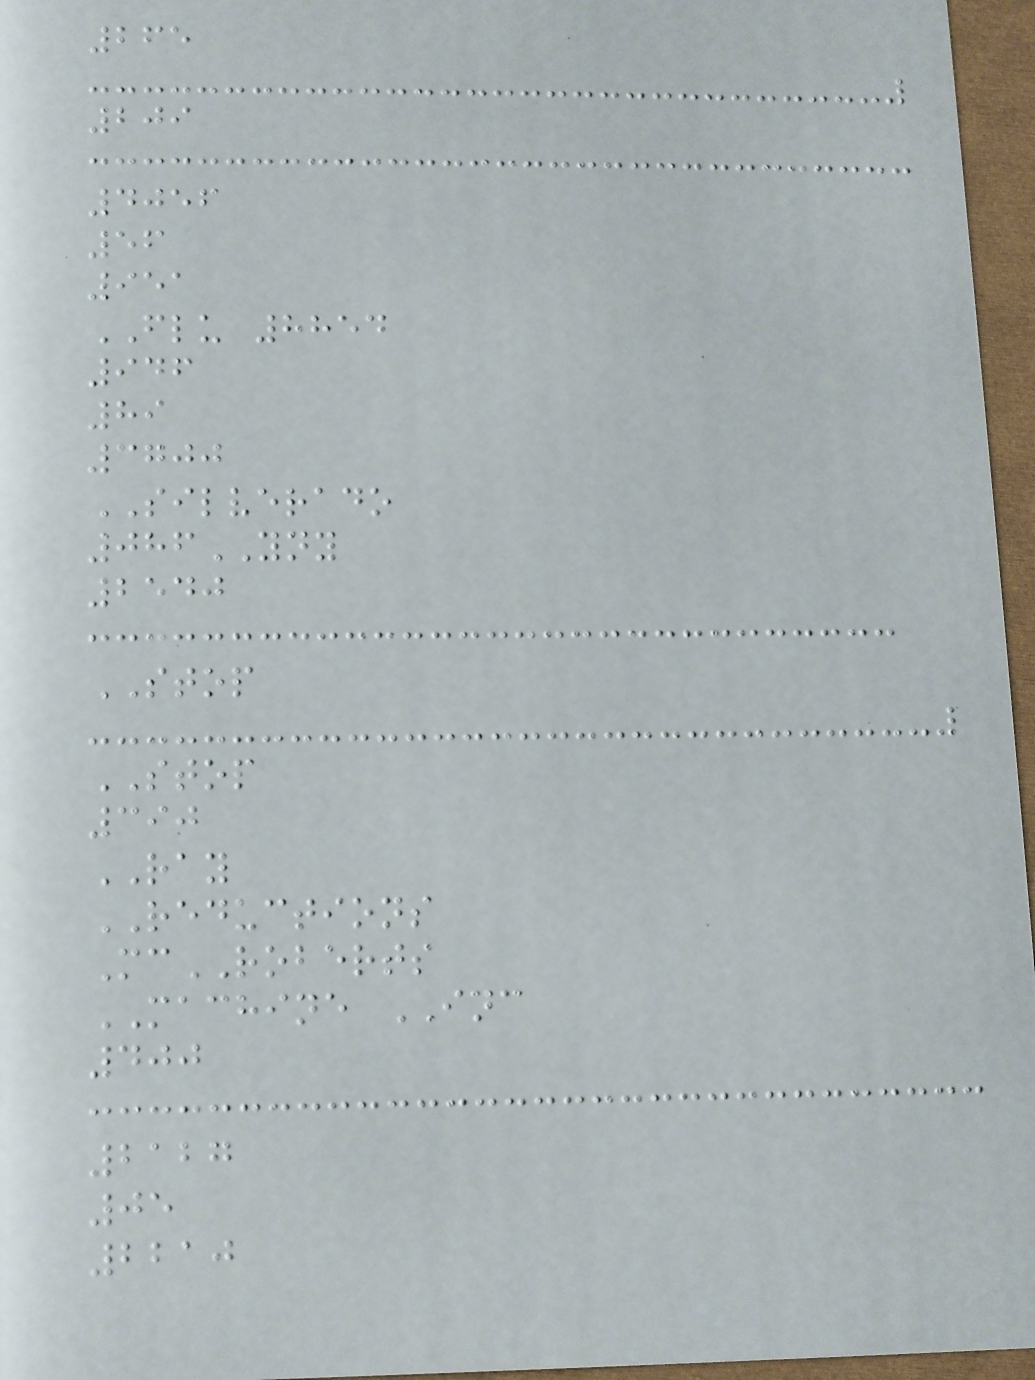265
209
4056
56
951
FLU 8854
946
89
3700
SILVERADO
086YNY
2540
STOP
STOP
390
RAY
REDUCTIONS
McROBERTS
MACHINE INC
400
2127
05
2210
